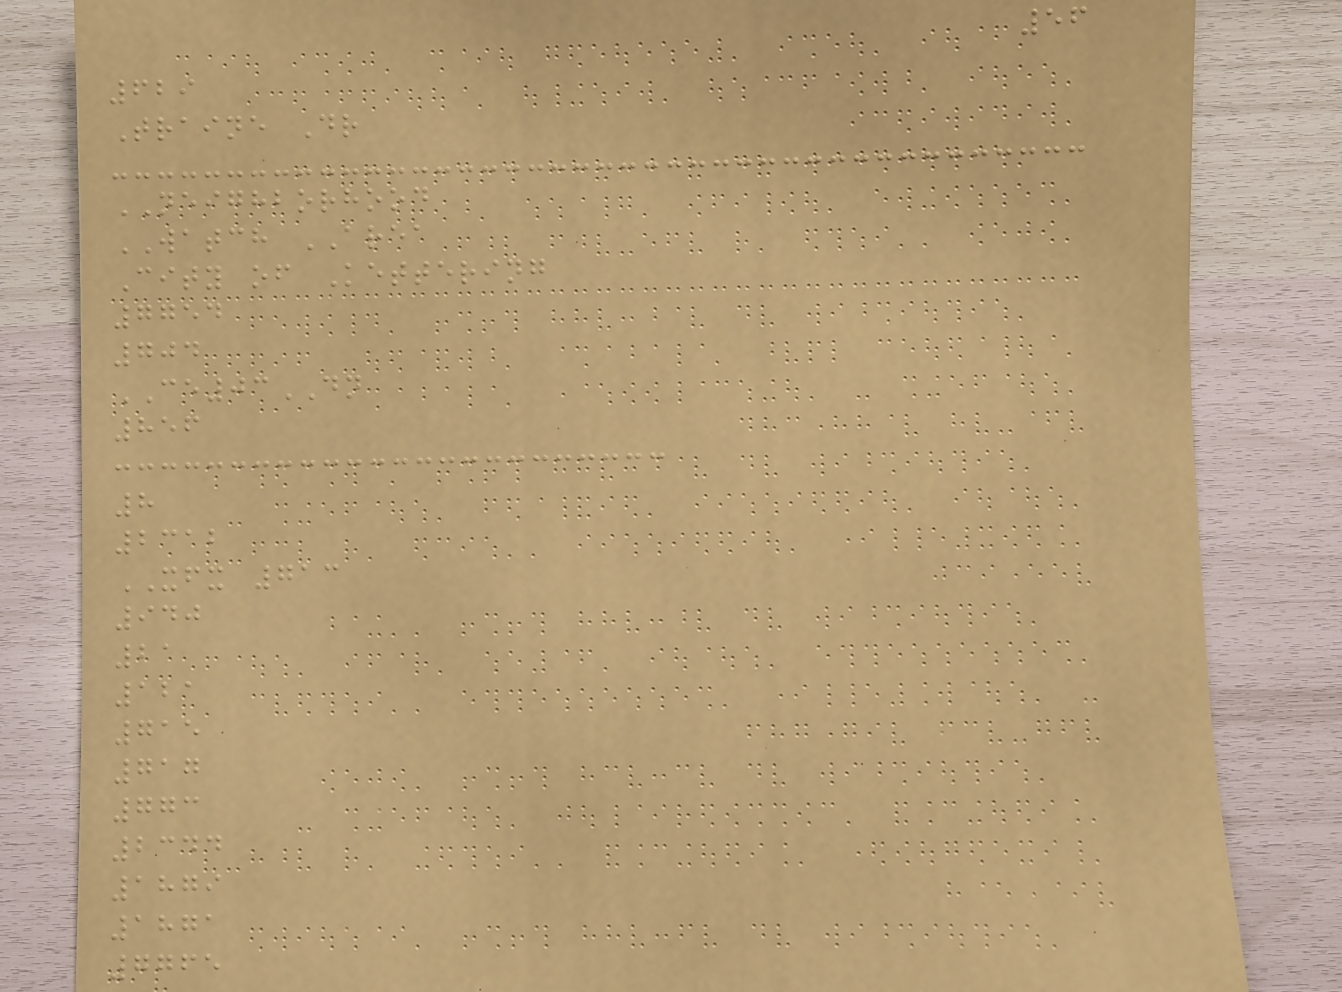56
629
Traine Dr
NEIGHBORHOOD
WATCH AREA
City of Kettering
7754
704
CE03DN
856
8
2312
XFX 713
940
21
121
715
717
773
2344
1879
1871
7765
